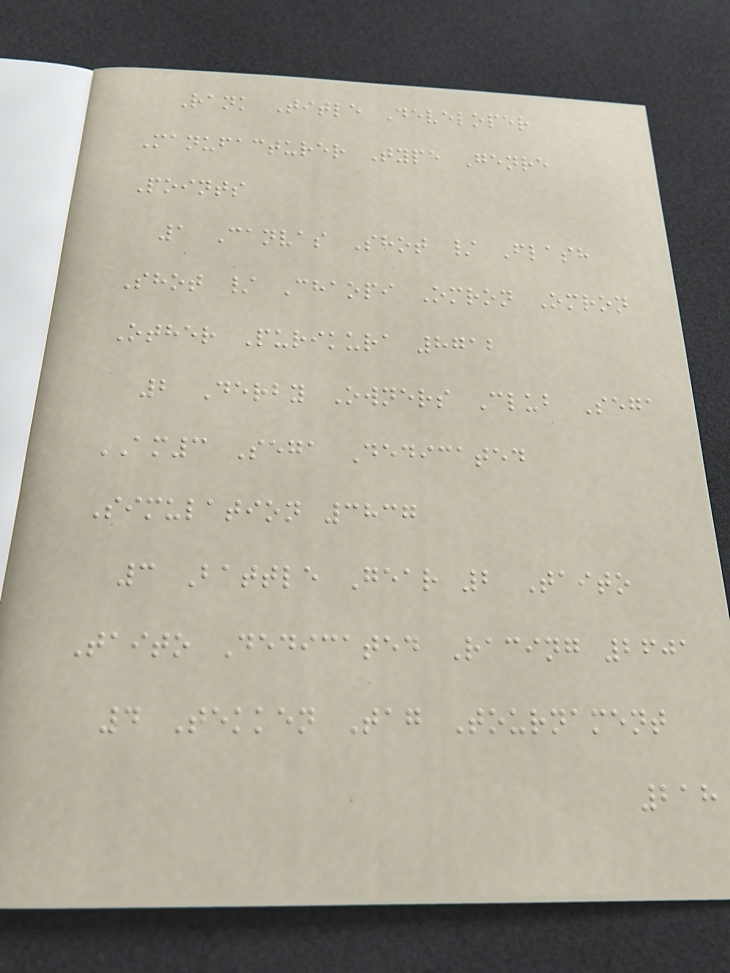Rank Title Developer
Manufacturer Type Genre
Points
1 Canvas Shot / Flash
Shot / Chaopi Omron Omron
Other Purikura 8712
2 Derby Owners Club Sega
AM3 Sega Dedicated
Simulation 3837
3 Battle Gear 2 Taito
Taito Dedicated Racing 2601
4 Tekken Tag Tournament
218
